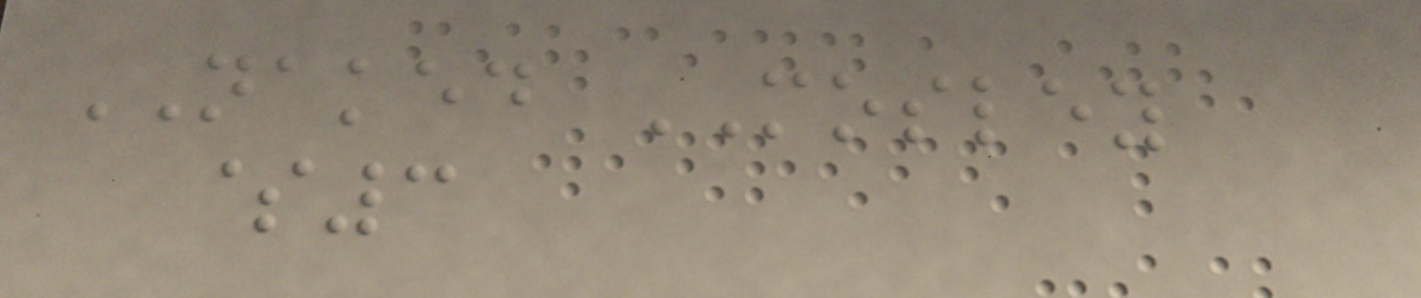NAKED MOSLEY
$3
